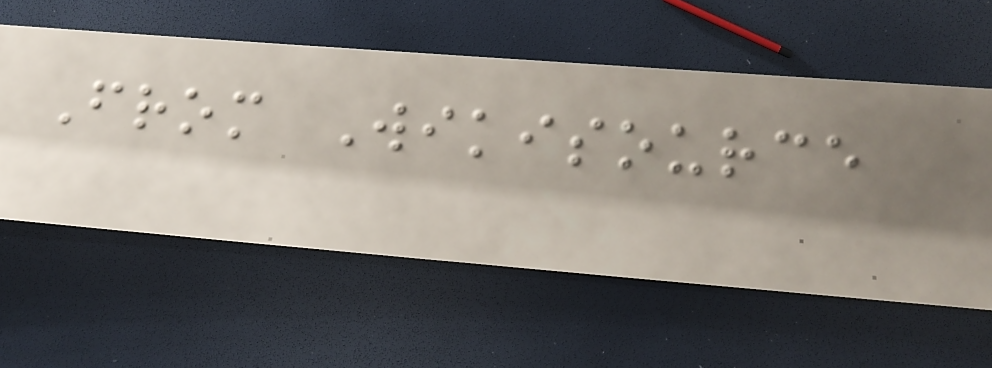From Wikisource
